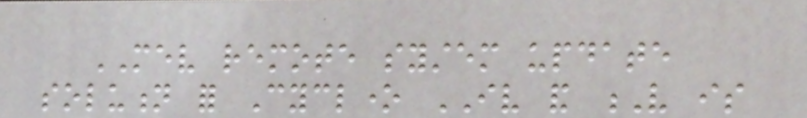MEV remote system update
solution for Cyclone IV and V is
